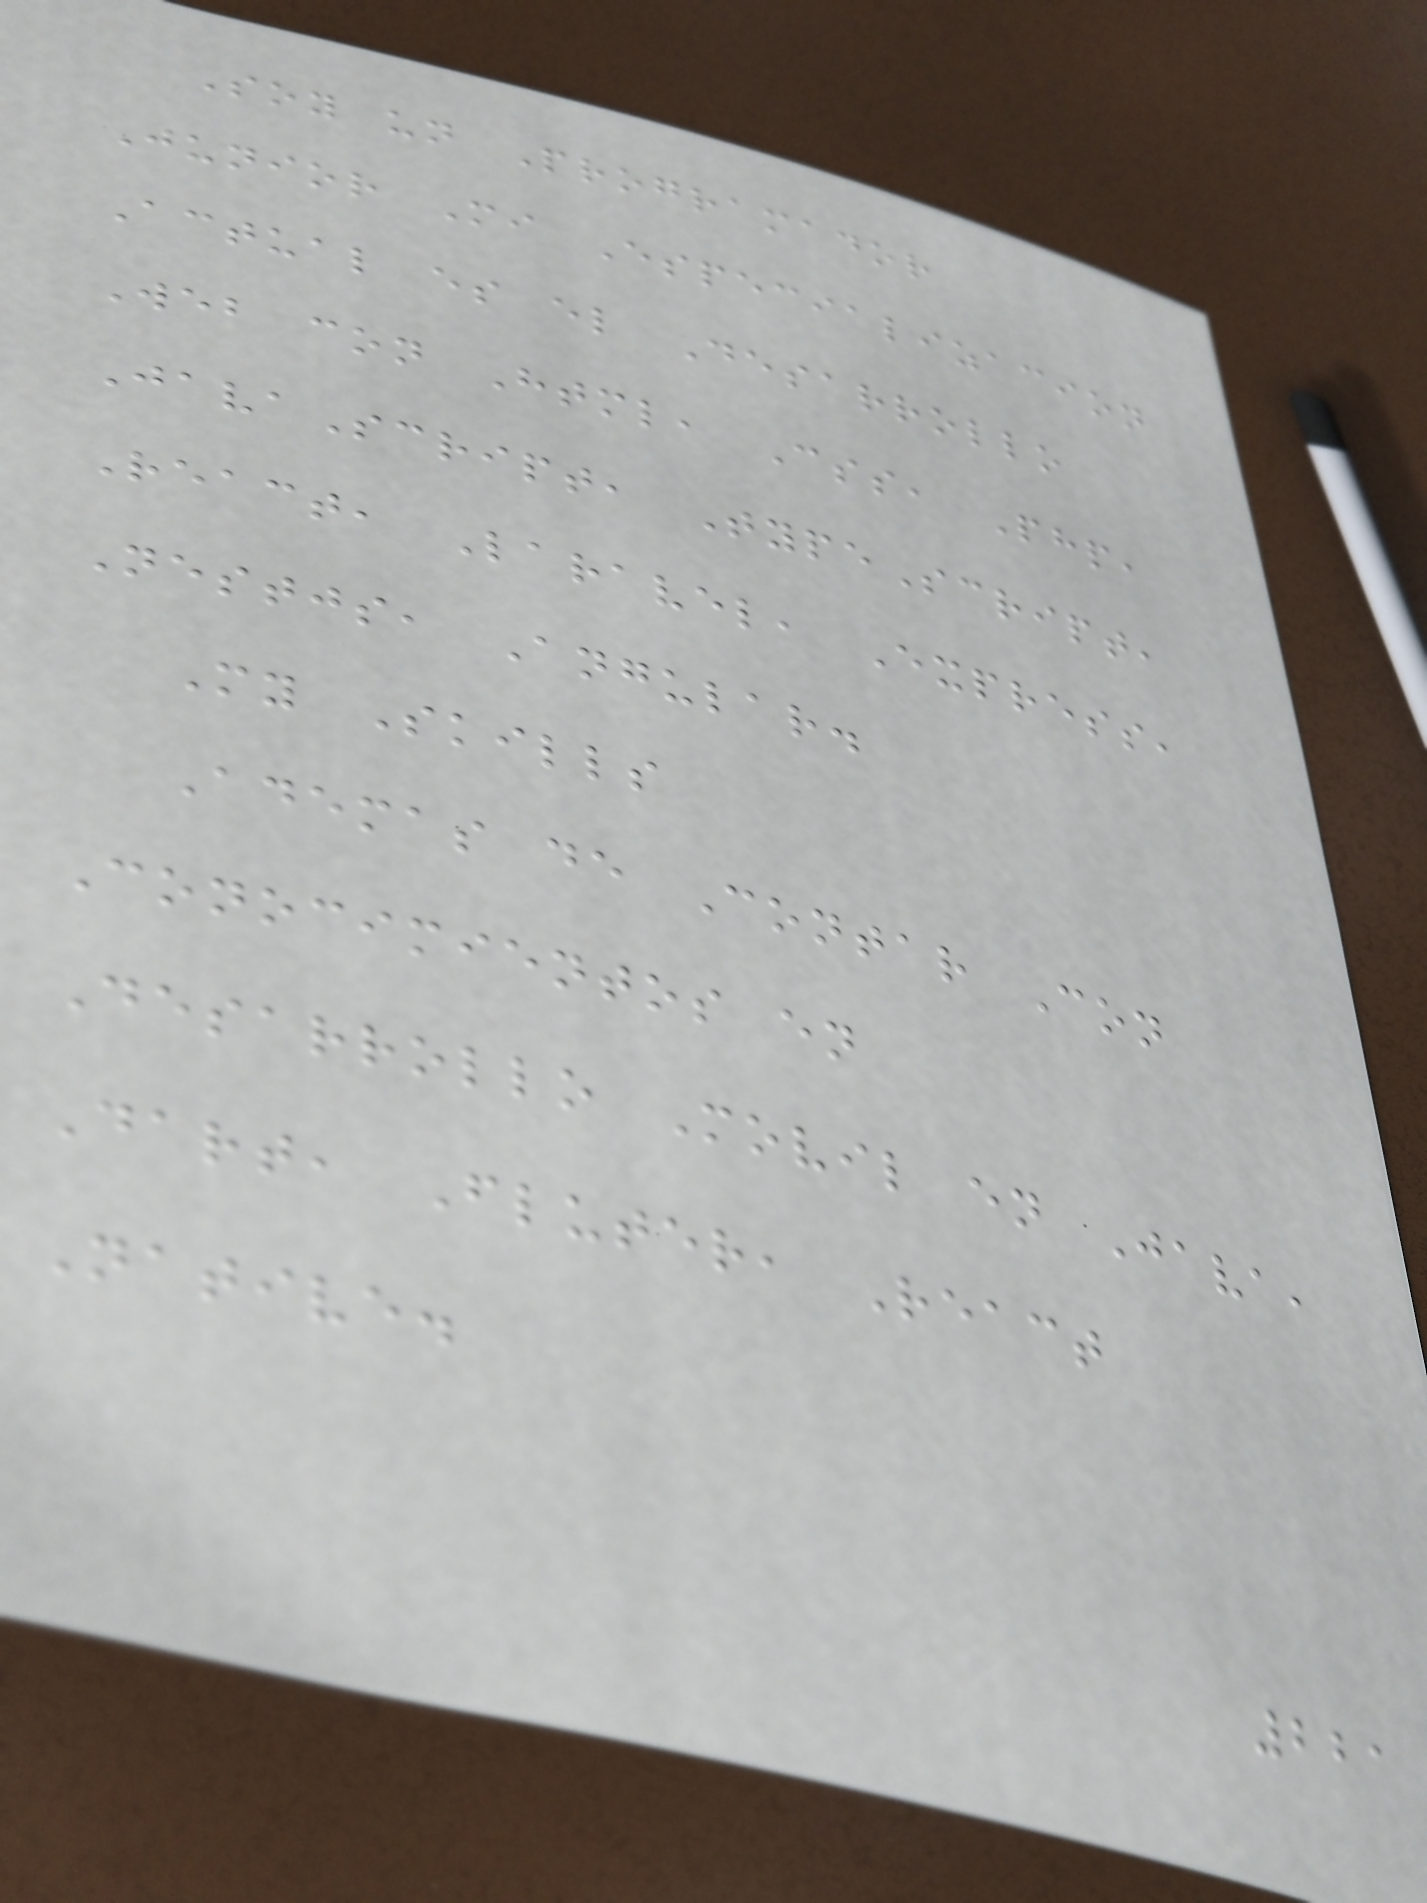Soy un Programador
Junior Mi Especializacion
Actual es el Desarrollo
Web con Html, Css, Php,
JavaScript, TypeScript,
React, Laravel, Express,
Nestjs, Angular.
My Skills
Ademas de Contar Con
Conocimientos en
Desarrollo Movil en Java,
Dart, Fluter, React
Native.
221
